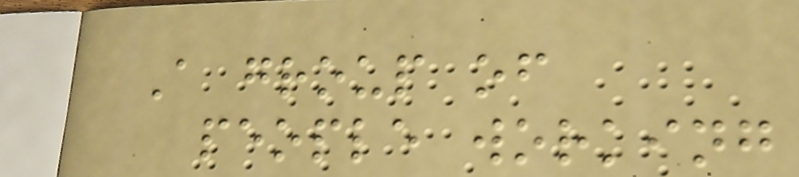A group of
people working
